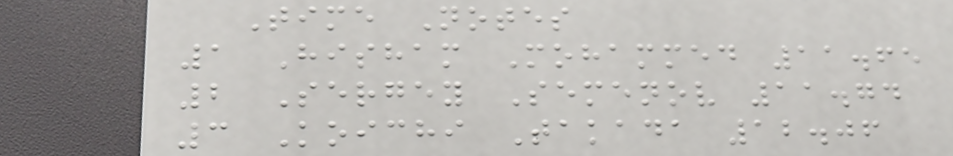Time Notes
1 Hisham Mohammed 11.65
2 Sergey Semenov 11.74
3 Koichi Takada 12.06
